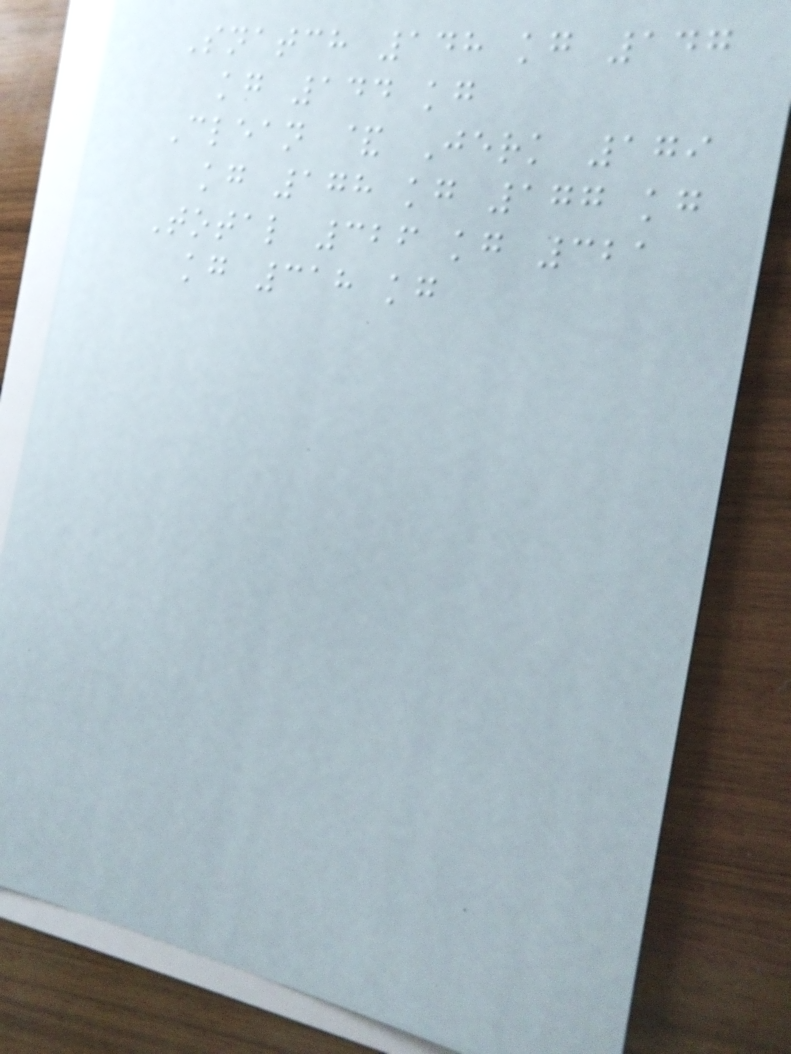Snatch 148 kg 147
kg 144 kg
Clean & Jerk 179
kg 178 kg 177 kg
Total 326 kg 321
kg 318 kg
